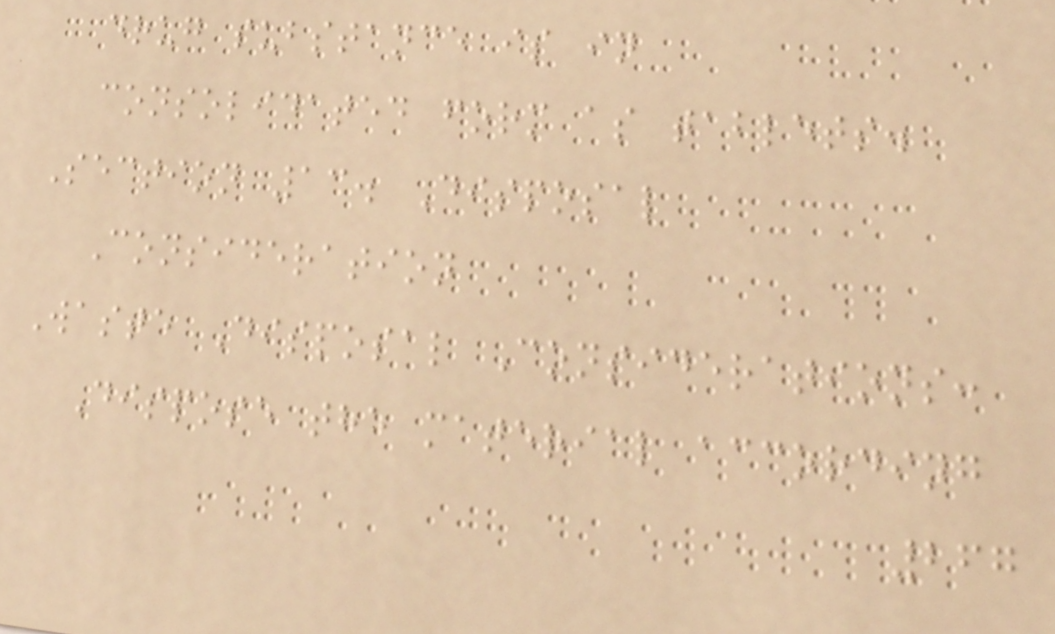drug substance is in
consolidated form as tablets.
Section 13. Disposal
Consideration
Waste Disposal Considerations:
Dispose the material according
267
